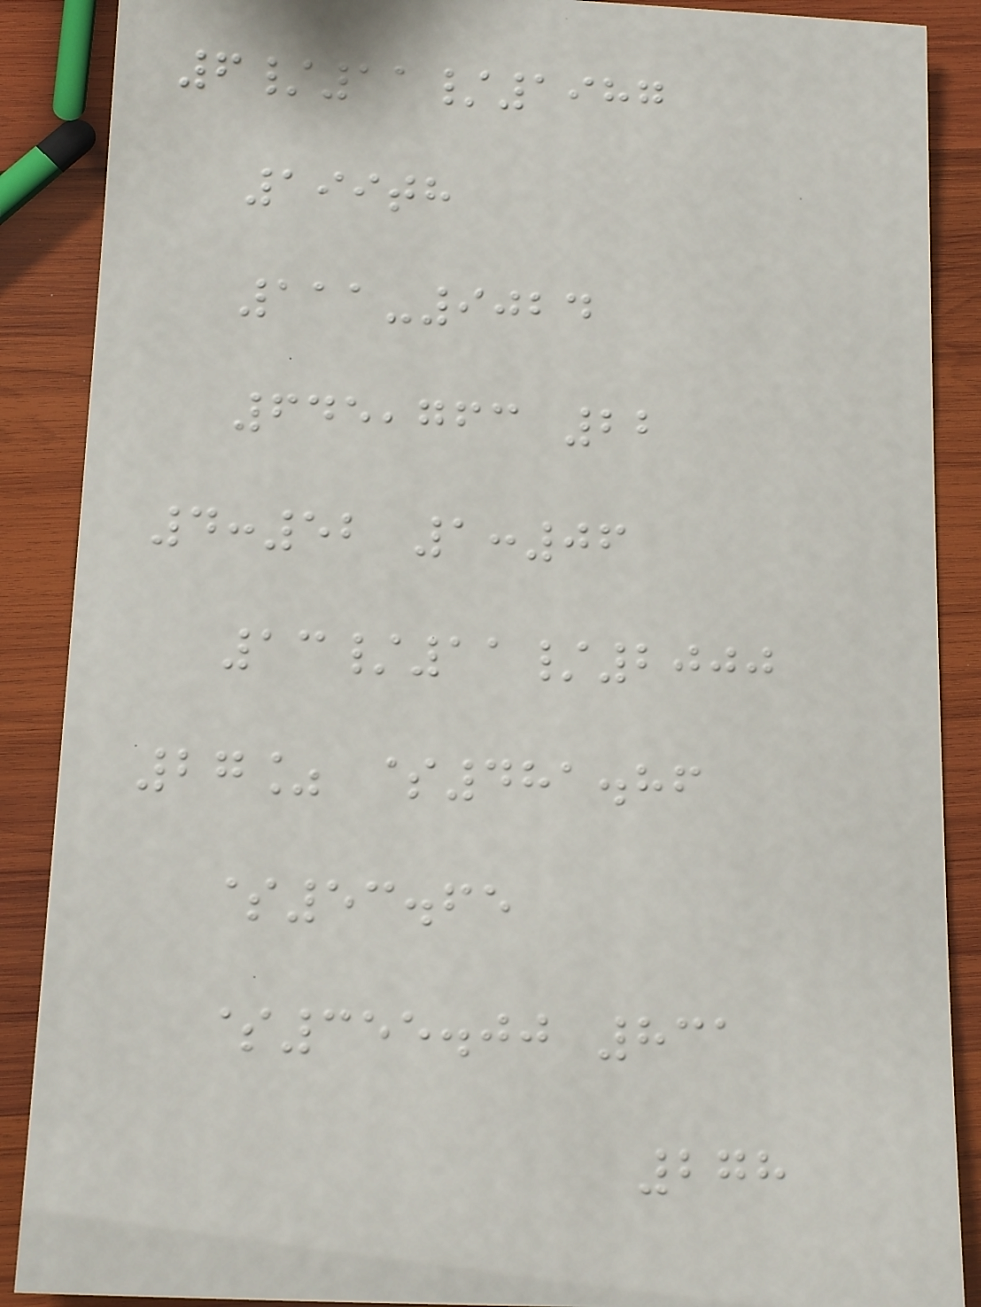6/11/1987
199th
111-9024
645,763 22
4:52 1:06
13/11/2000
27% $481.86
$53.65
$355.00 831
278
